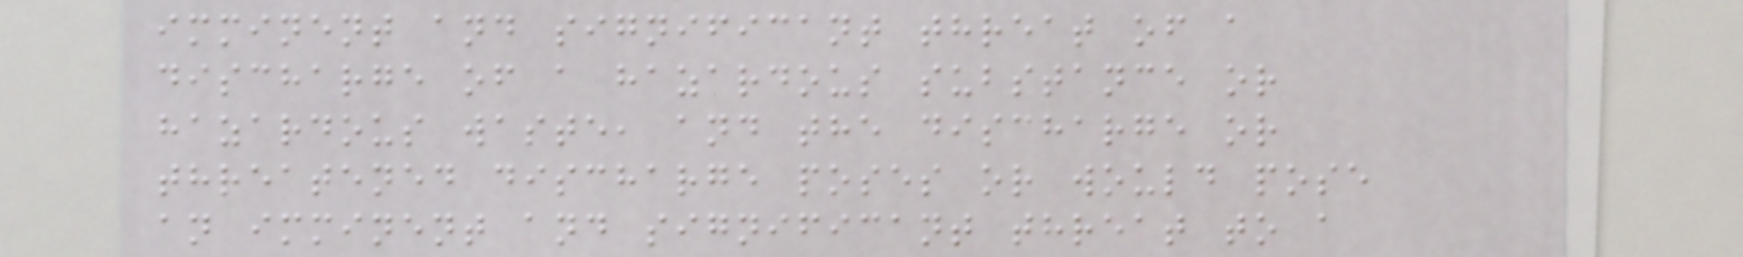imminent and significant threat of a
discharge of a hazardous substance or
hazardous waste, and the discharge or
threatened discharge poses or would pose
an imminent and significant threat to a
